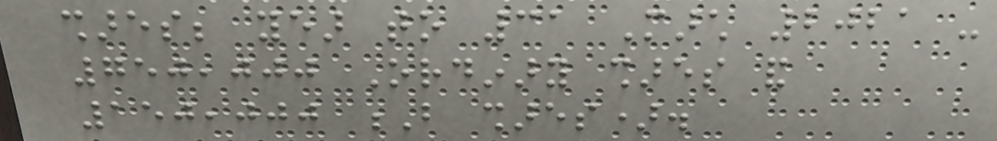shares; year to 31 March 2021 -
750,000 Ordinary shares and
150,000 B shares).
